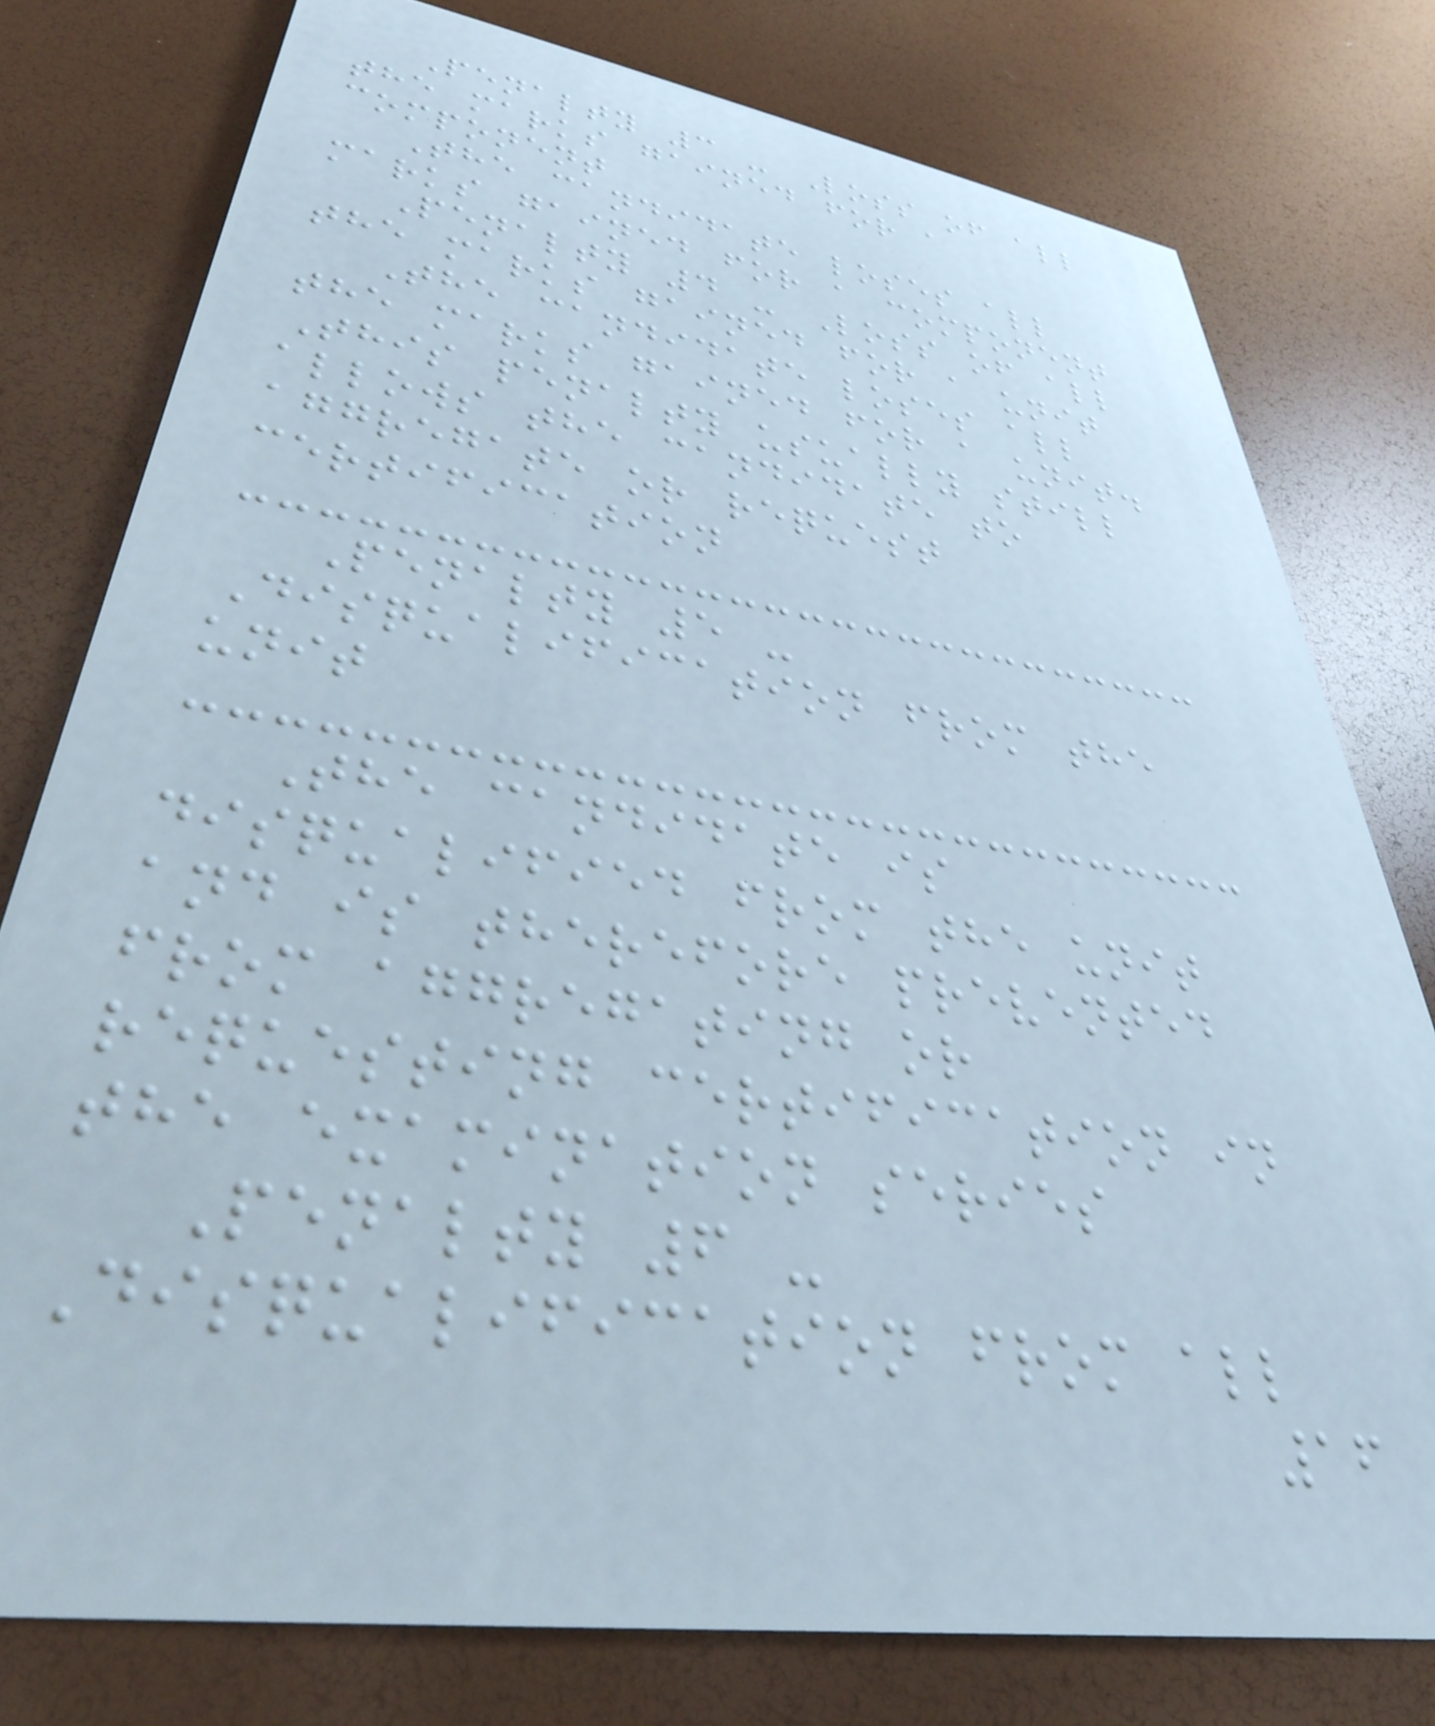Penalty 3 - Loss of all
the marks gained for a
component
The candidate loses all
marks gained for a component
Penalty 4 - Loss of all
the marks gained for a unit
The candidate loses all
the marks gained for a unit.
This penalty usually still
allows the candidate to
aggregate or request
certification
Penalty 5 -
Disqualification from the
unit
The candidate is
disqualified from the unit
and is therefore prevented
from aggregating or
requesting certification in
the examination series
Penalty 6 -
Disqualification from all
16
